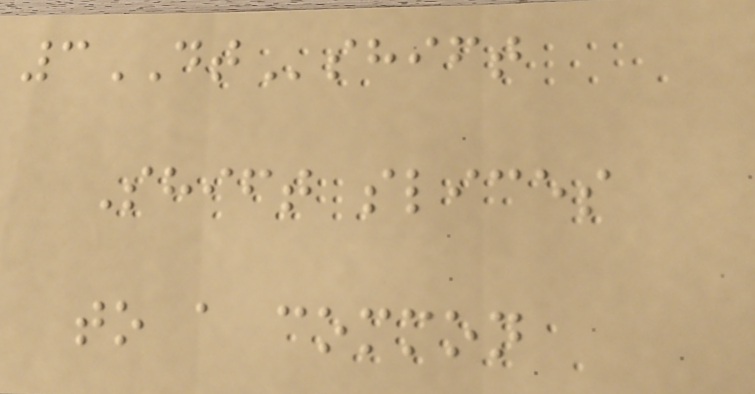3DTshift
Shift slices
to a common
